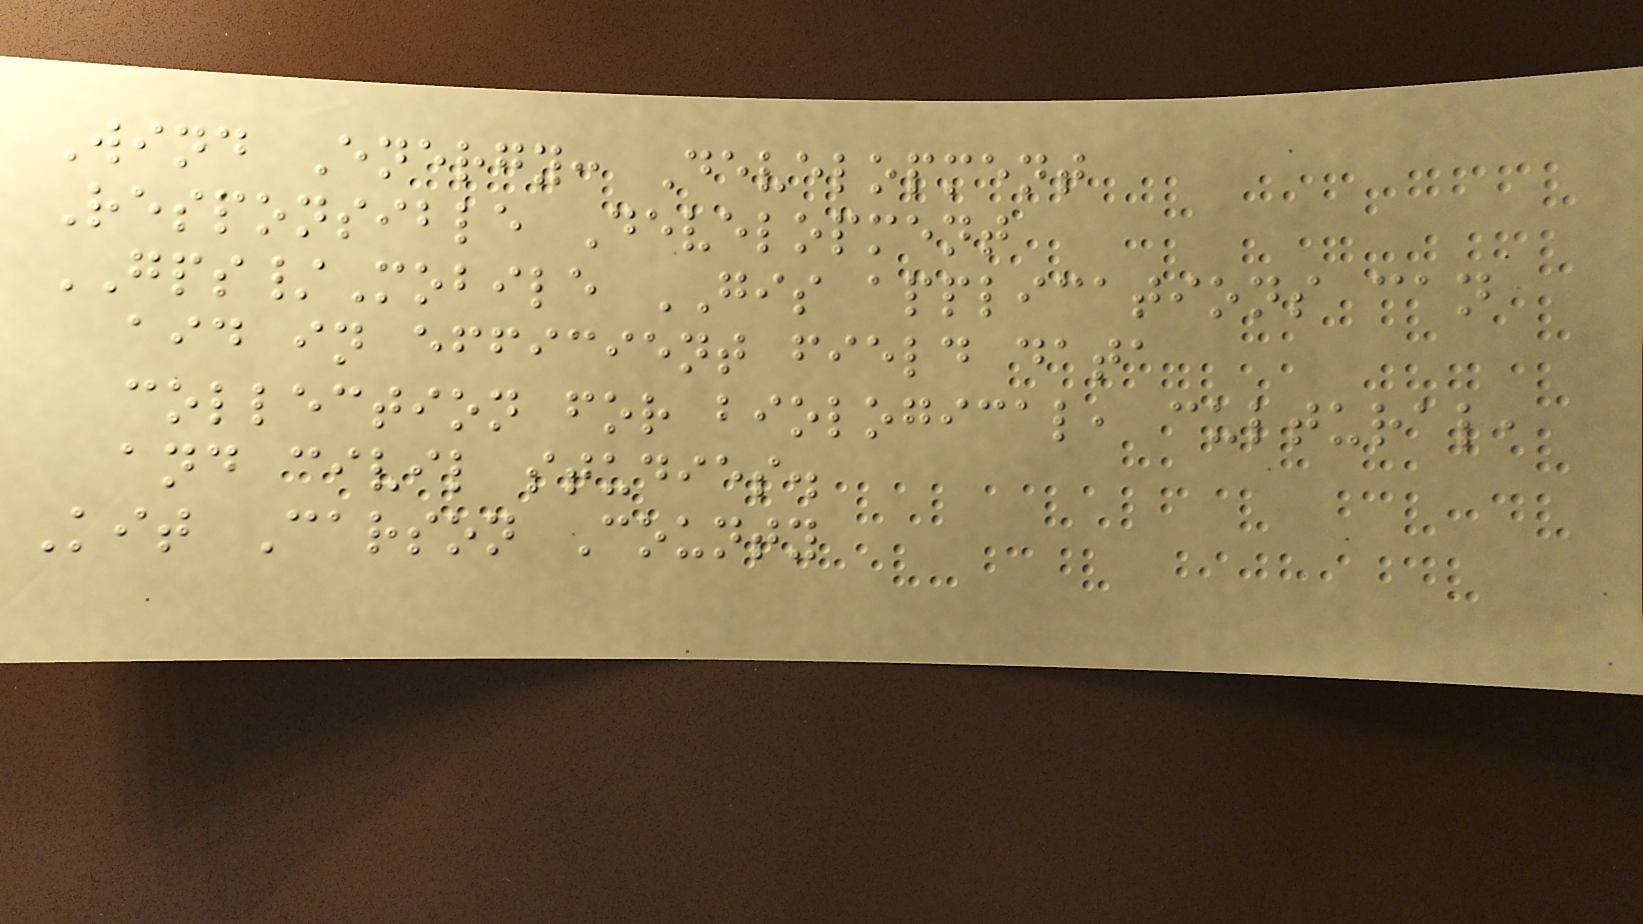Wind Energy: Development
Responsible Development
GPS/Mobile GIS applications can
aid in efficient field data
collection for biological, cultural,
and civil studies.
Kit Carson County
